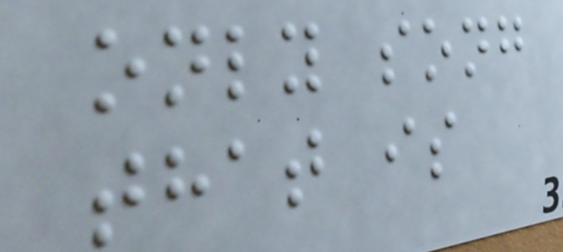only song
that is
